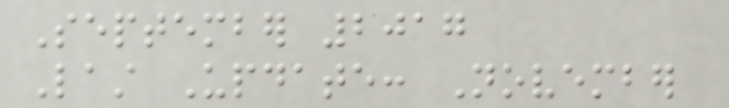September 2017
Last Update: November
